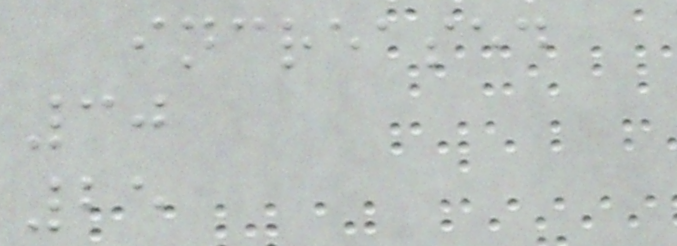increased
30
25
